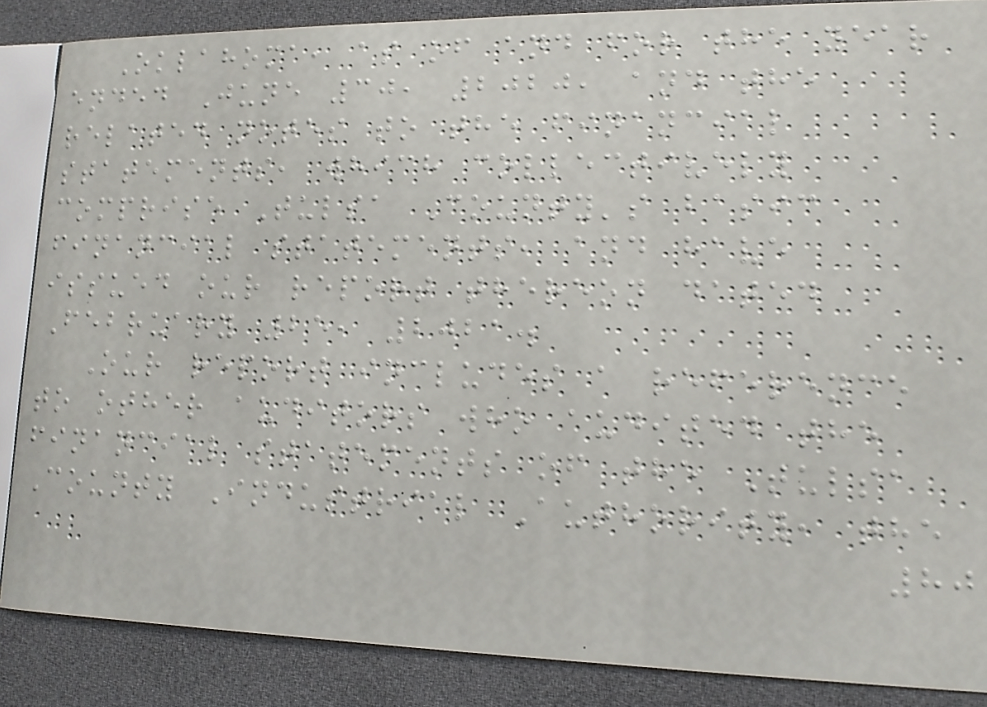Oklahoma, as of and for the year
ended June 30, 2020, and the
related notes to the financial
statements, which collectively
comprise Tulsa County's basic
financial statements, and have
issued our report thereon dated
February 25, 2021.
Our report includes a reference
to other auditors who audited the
financial statements of the Tulsa
County Industrial Authority, the
80
